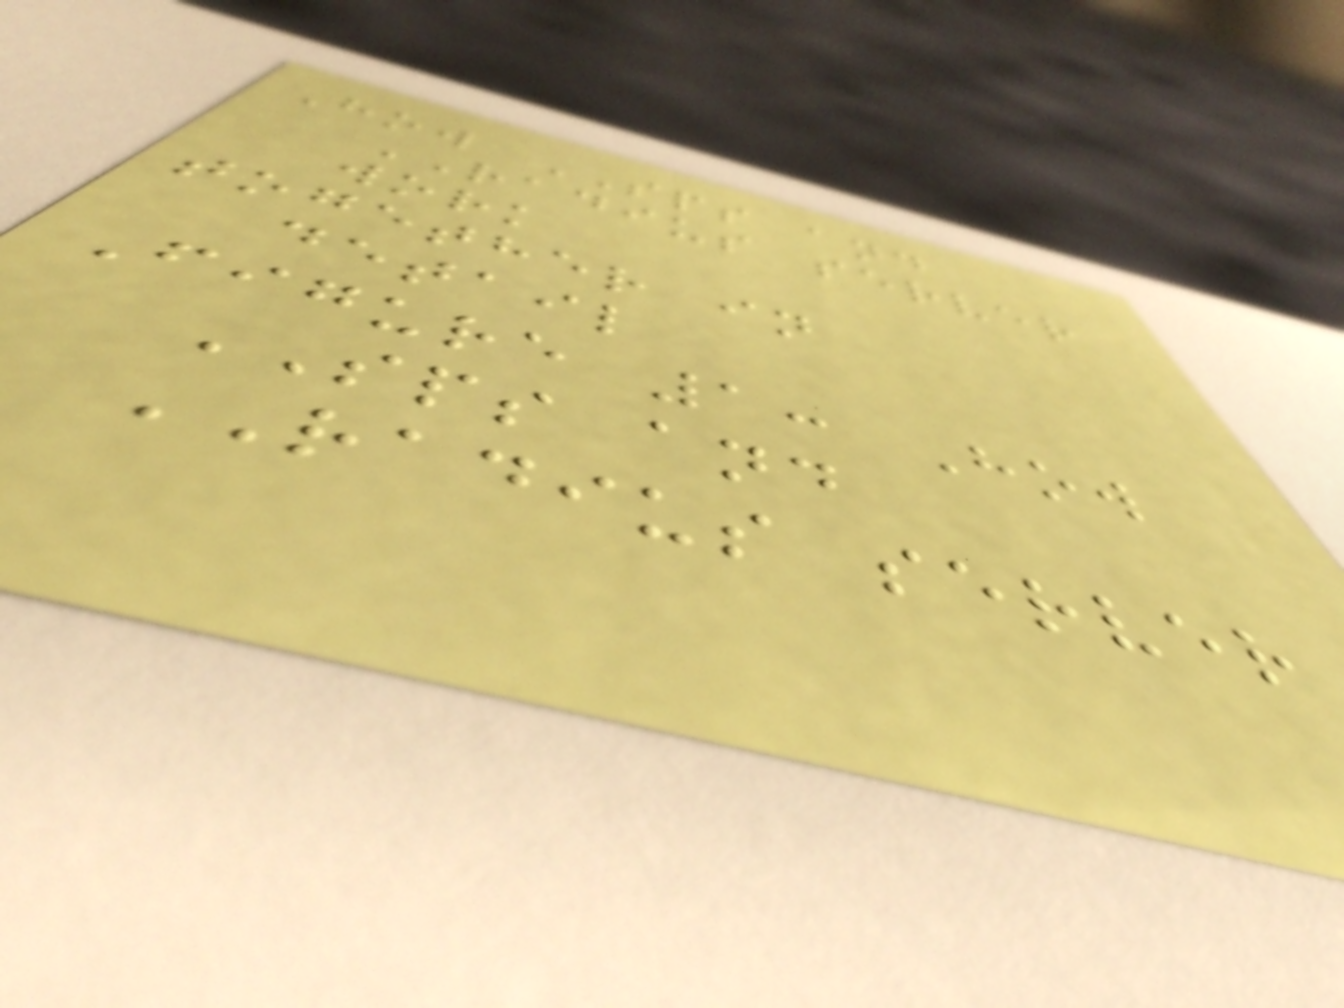How SPS and
RADIUS server
work
together in
detail
Figure 1: How
SPS and
RADIUS server
